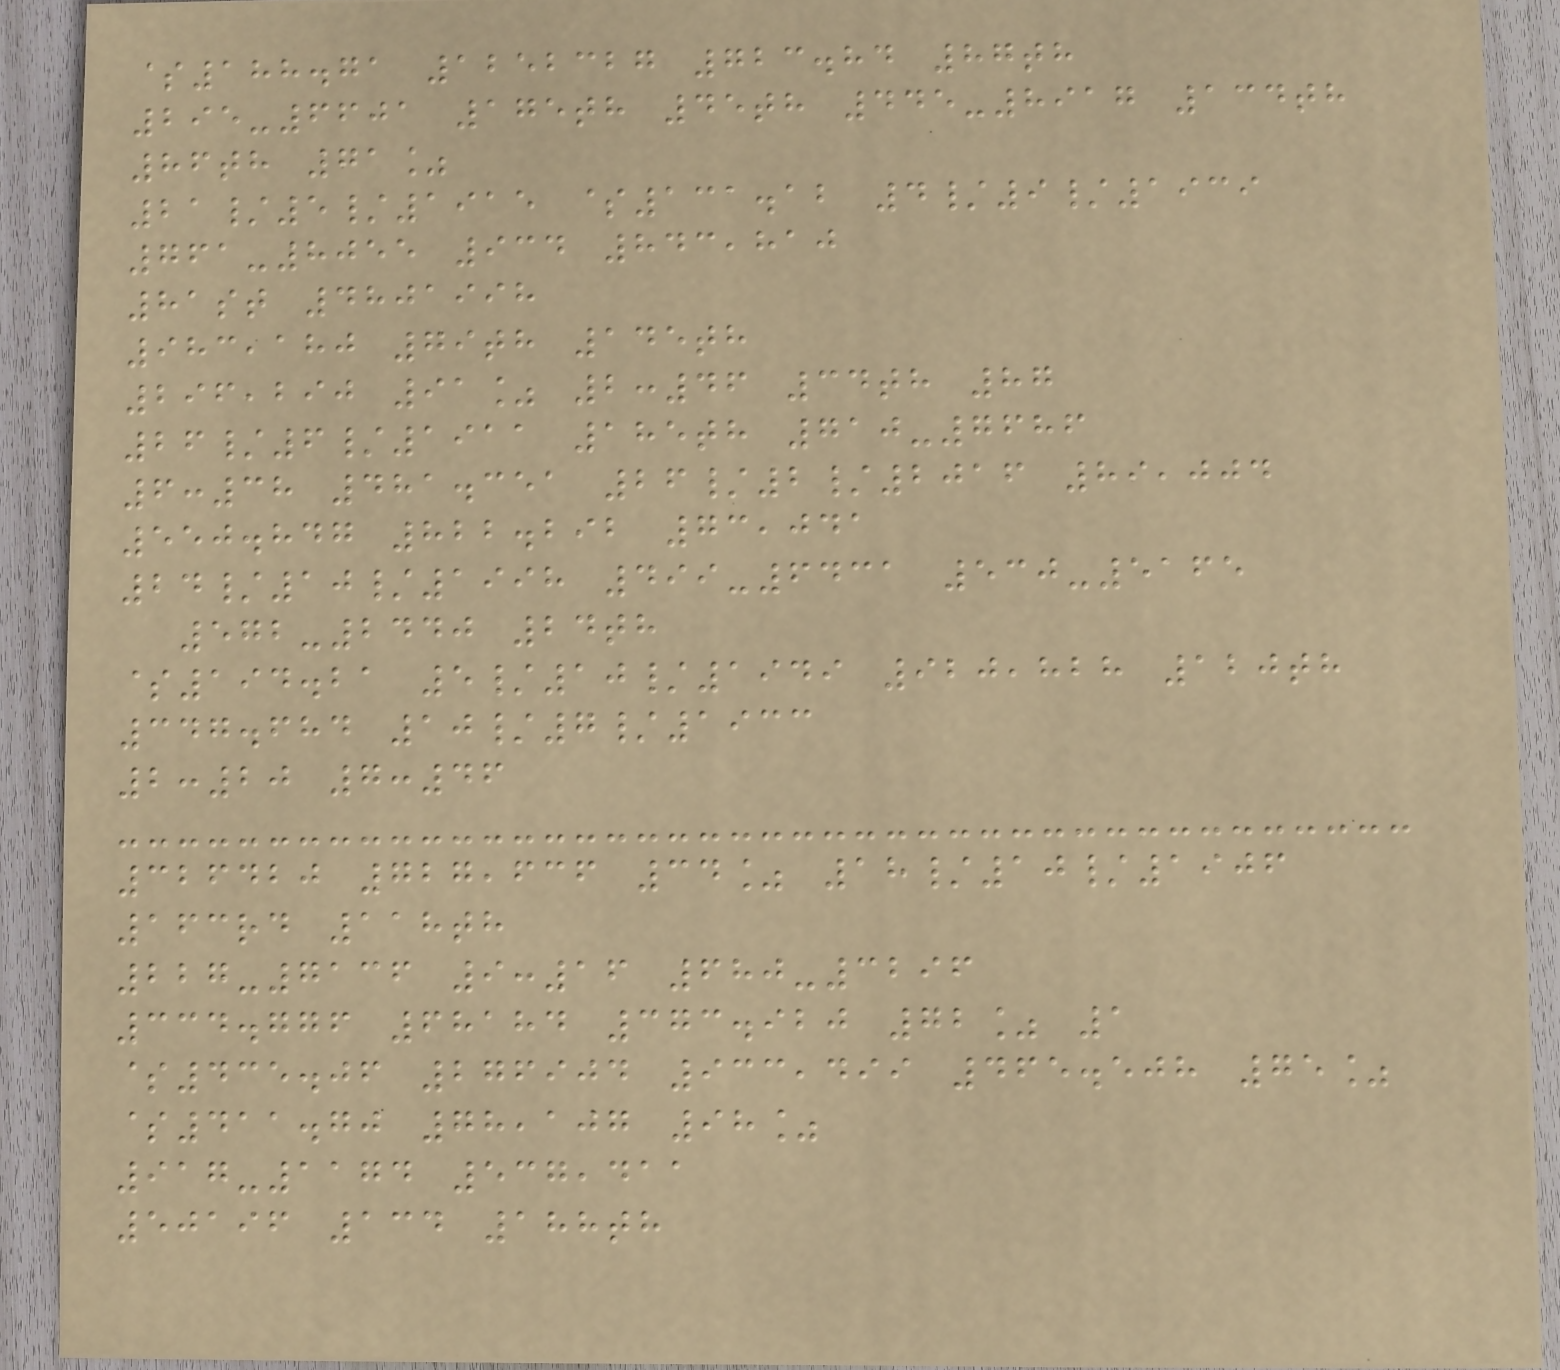$188.71 1252327 723.84 87th
295-6601 175th 45th 445-8917 134th
86th 71%
21/5/1915 $131.12 4/9/1939
761-8055 934 843,810
81st 4801998
983,180 79th 145th
296,290 91% 2:46 34th 87
26/6/1911 185th 710-7686
6:38 481.351 26/2/2016 89,004
550.847 822.292 73,041
24/10/1998 499-6431 530-5165
572-2440 24th
$194.21 5/10/1949 920,828 120th
347.684 10/7/1933
2:20 7:46
326420 727,636 34% 18/10/1906
163rd 118th
227-7136 9:16 680-3296
334.776 68184 373.920 72% 1
$435.06 276904 933,499 465.508 75%
$411.70 78,107 98%
917-1174 537,411
50196 134 188th
